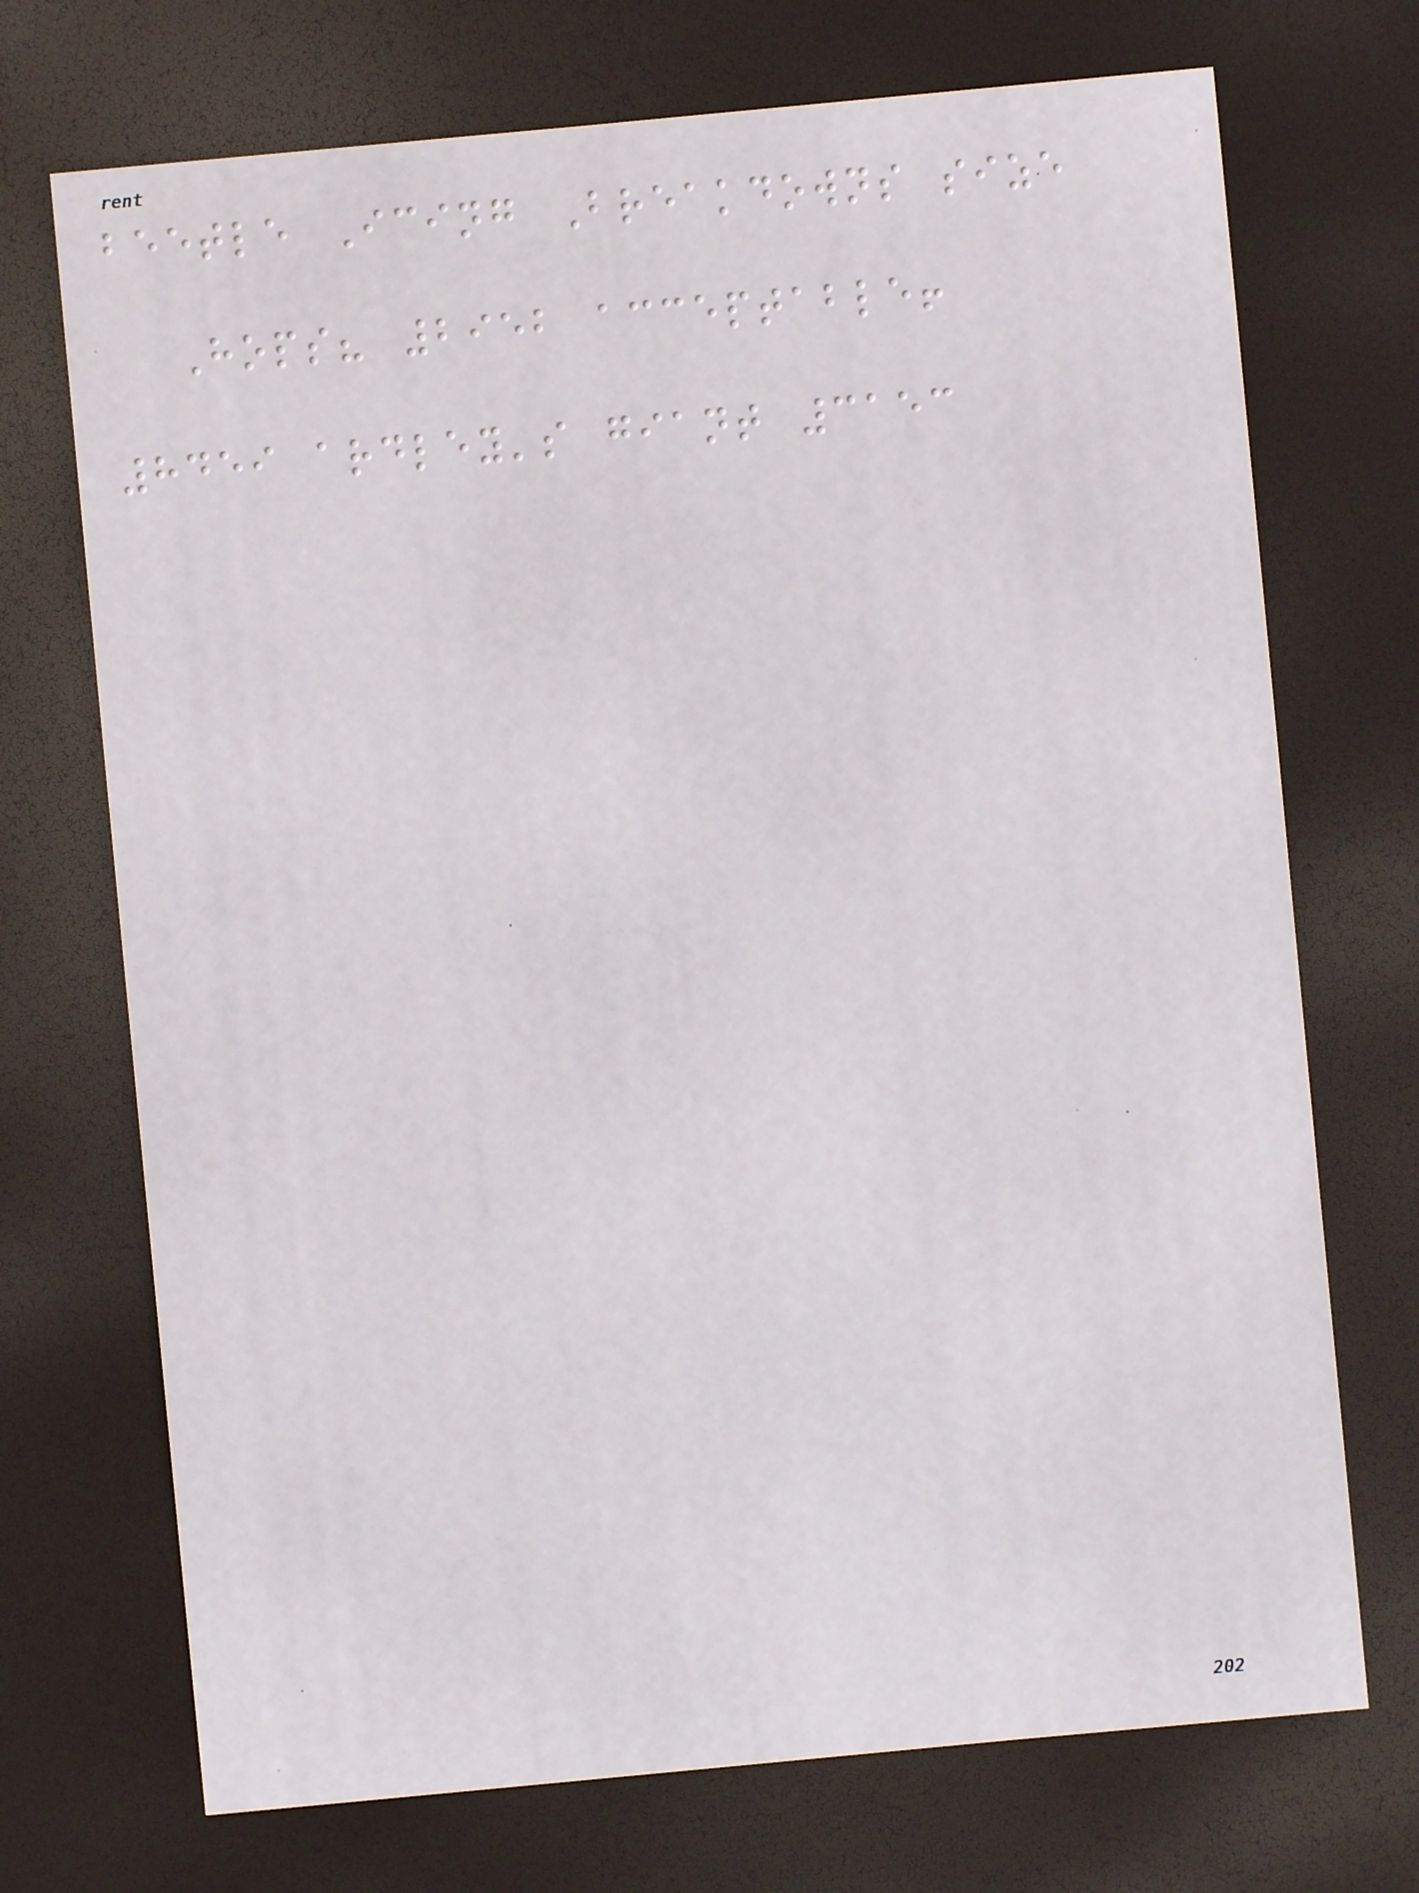beetle Icing Breakdowns size
Hops? 2952 acceptable!
8459 ardley's giant 3153
